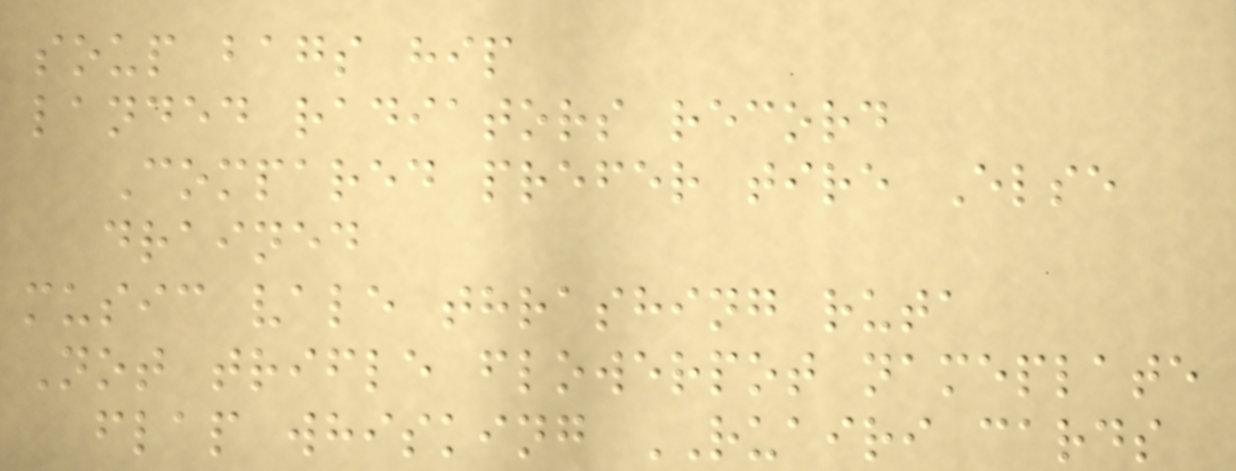soup bags hip
landed radiators record
Compared prefer tire Else
drained
music vale thrashing ruta
Not trifle flowerpot nameplate
flap whisking RUAIRI cards
